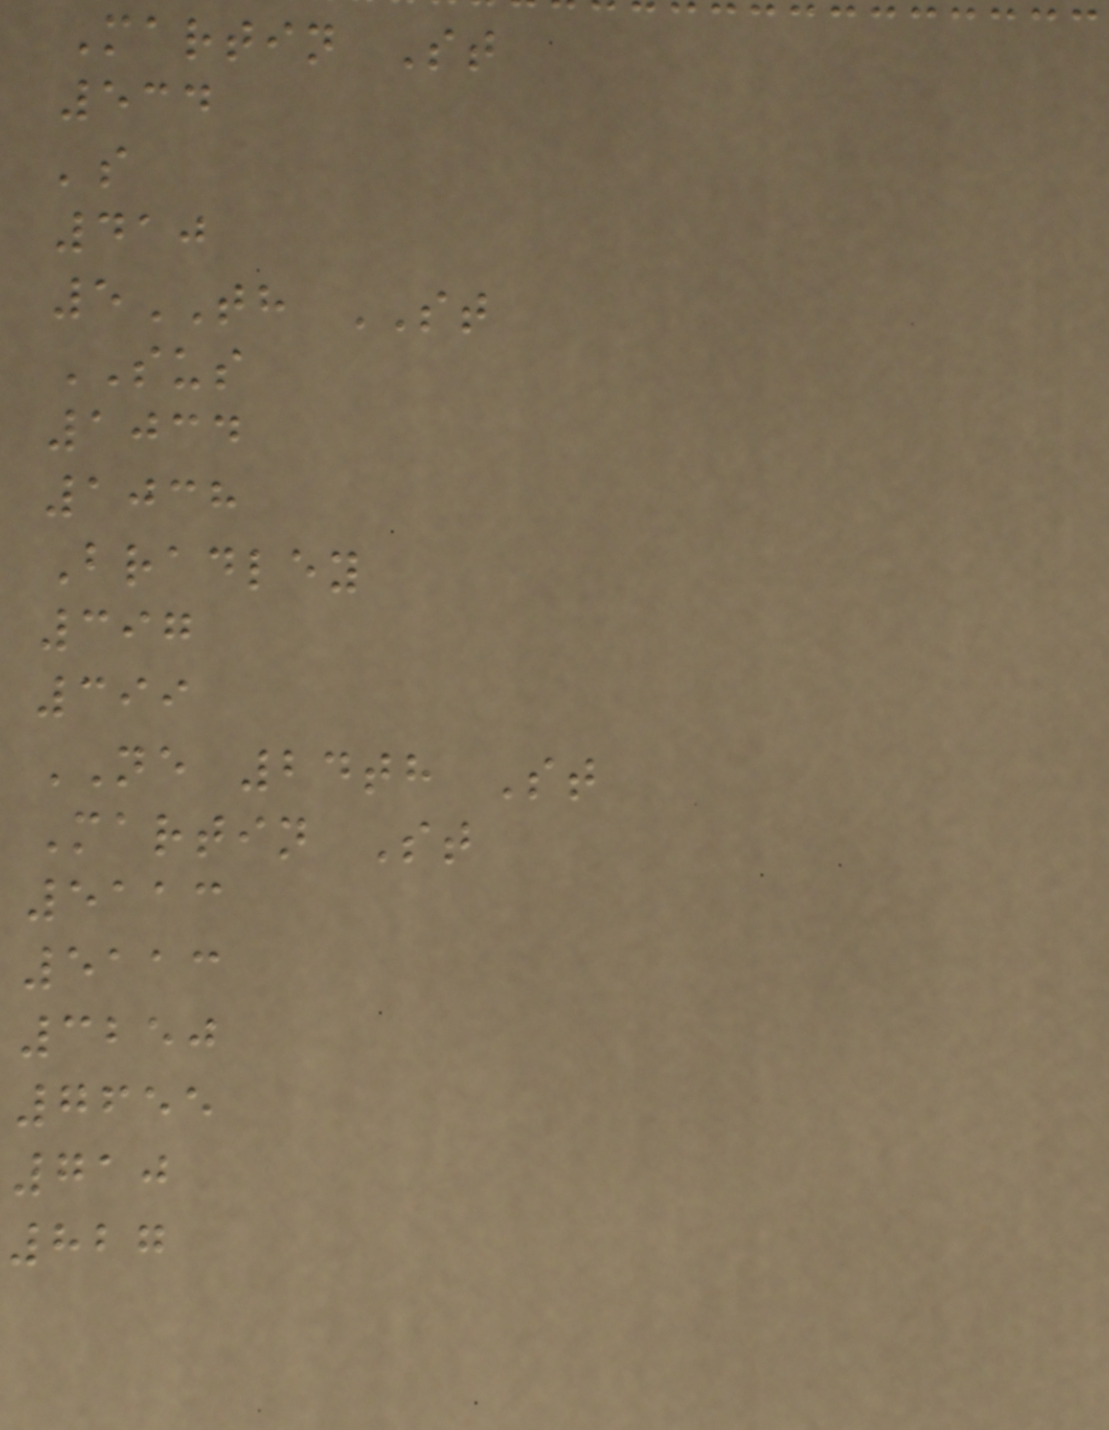Martin St
534
's
410
5TH ST
SUS
1034
1038
Bradley
397
399
NE 24th St
Martin St
5113
5113
3250
7655
710
827
